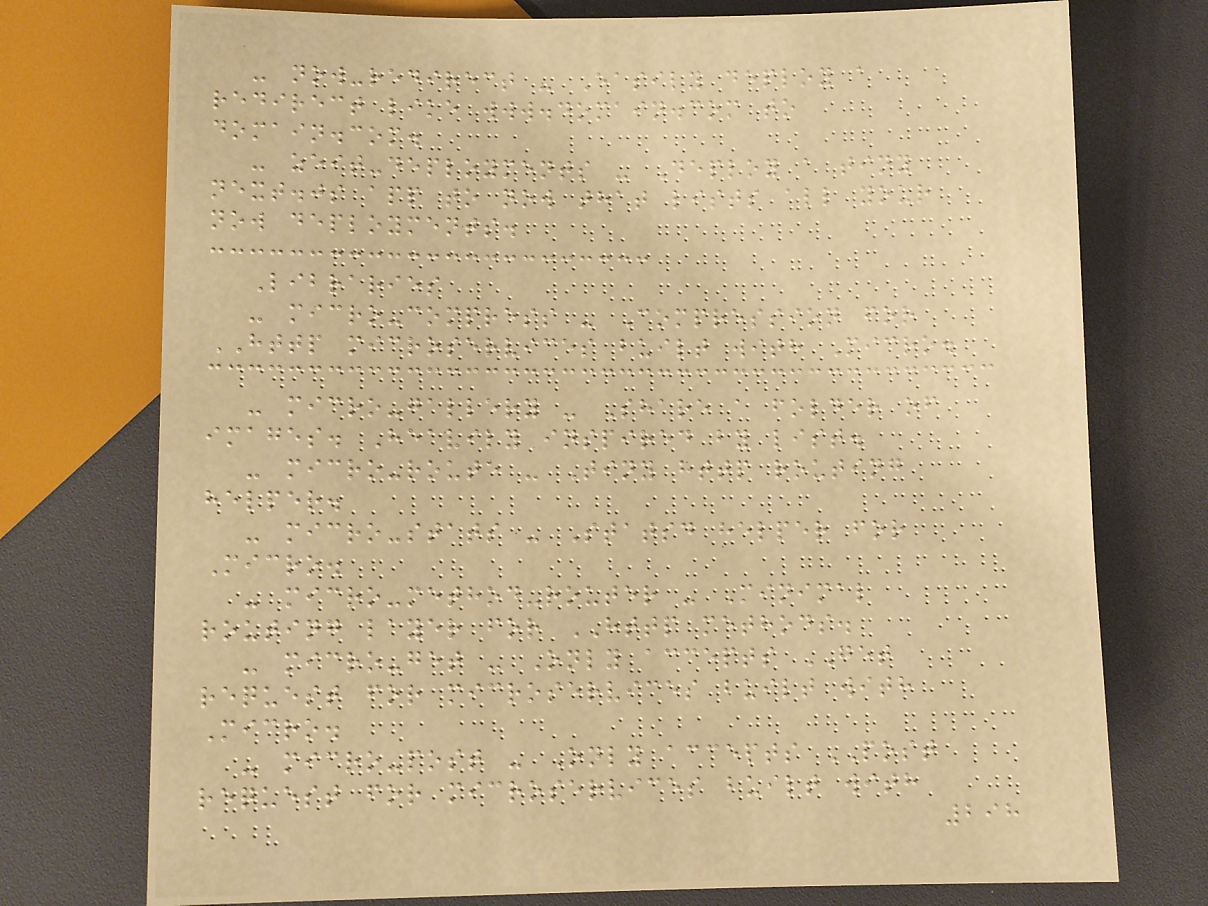- now-redirect - Easily deploy a
redirect like www.domain.com to
domain.com.
- zeit-deployments - Deploy a tiny
next.js app to now that lists all your
now deployments.
Libraries
- micro-compress - Compression for
HTTP microservices built with Micro.
- micro-gallery - Share a folder of
images. Heavily inspired by list.
- micro-route - Tiny http routing
helper.
- micro-stats - Statsd helper for
Micro.
- micro-method-router - Minimal
routing layer for HTTP methods.
- micro-get - Only accepts GET
request for microservices built with
Micro.
- micro-post - Only accepts POST
request for microservices built with
298
